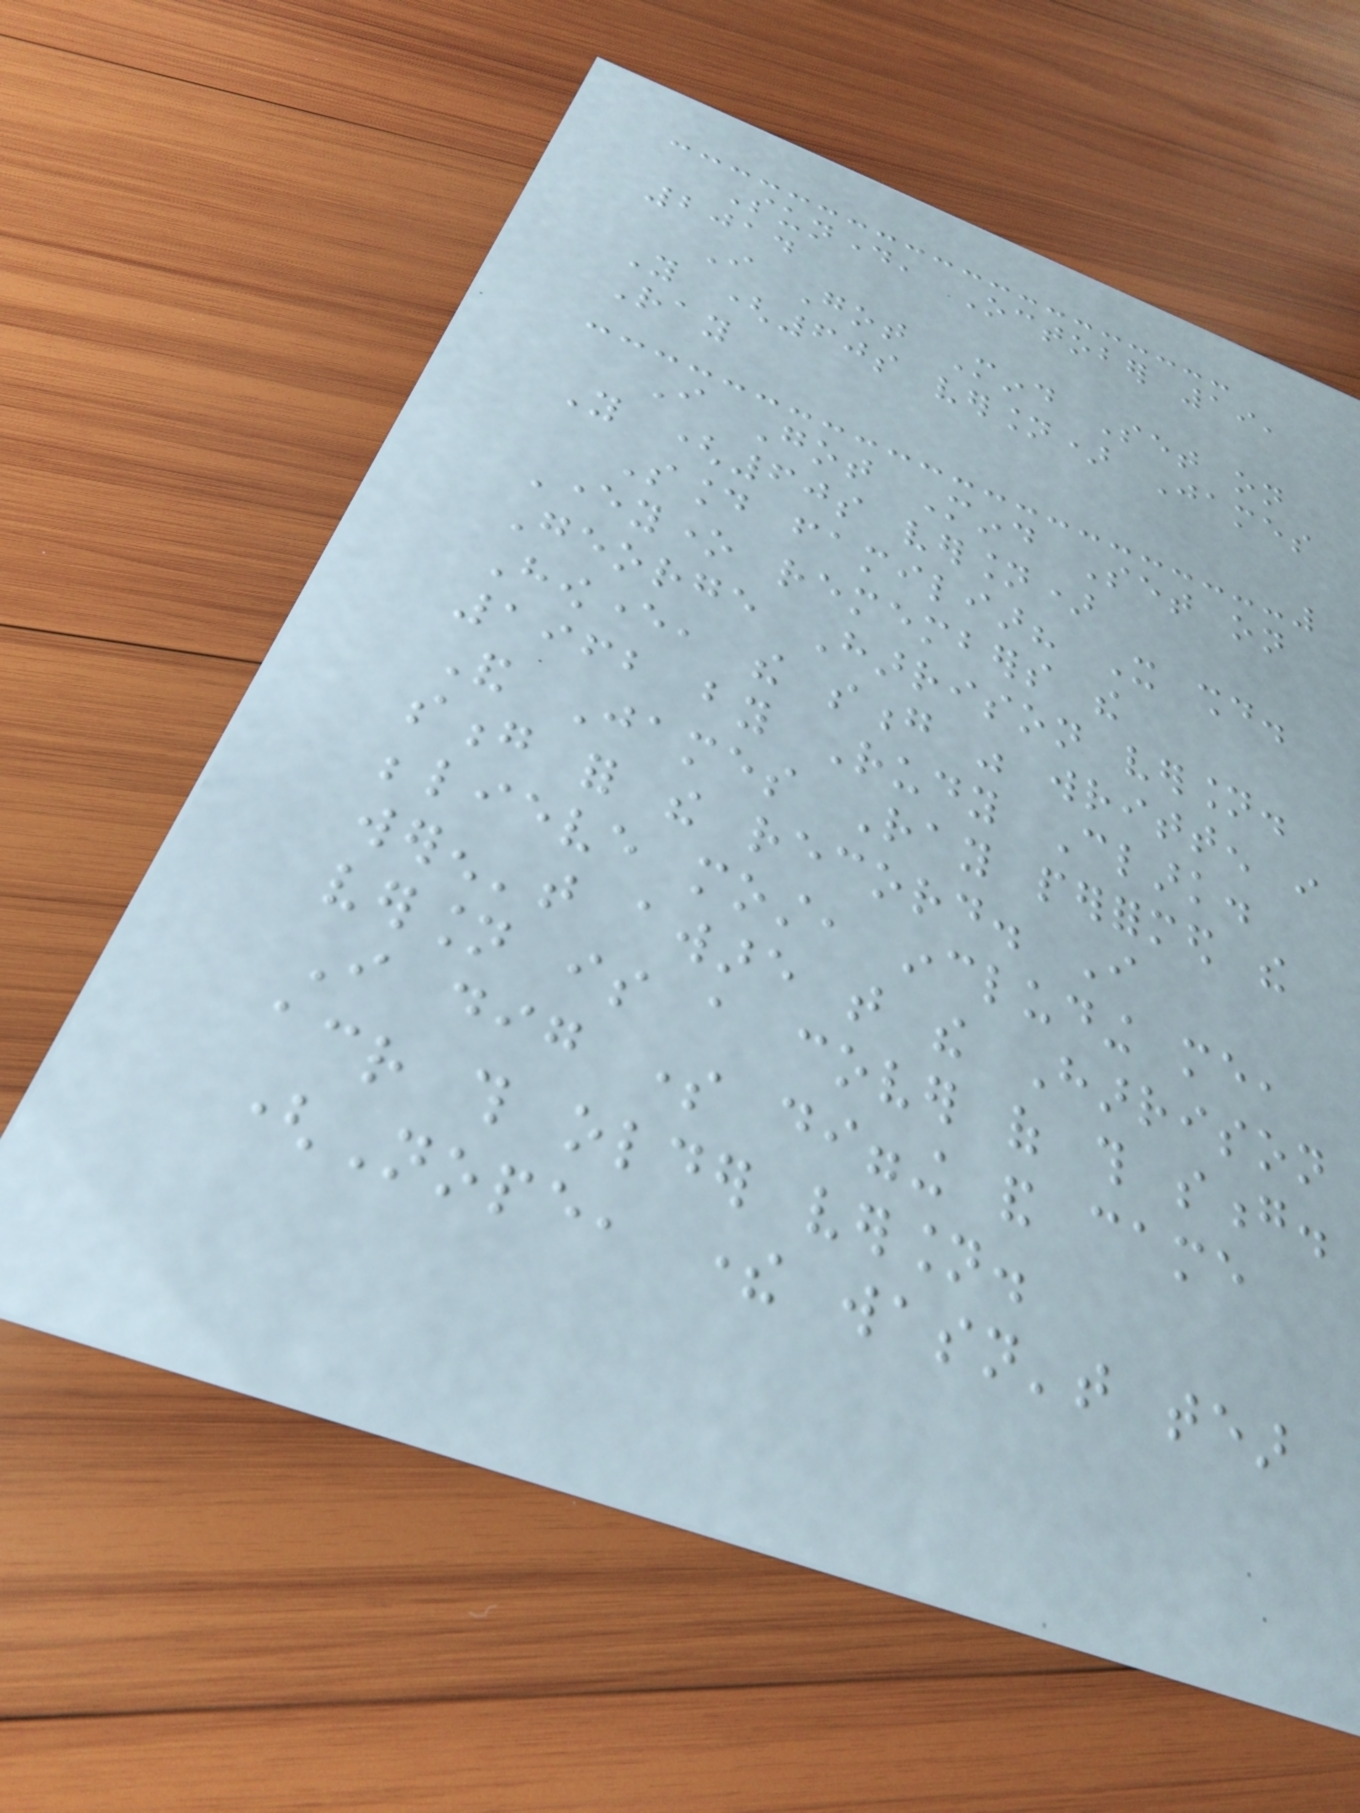Sunday, October 19,
2014
I Got Mind Set on
You (60s version) James
Ray
I Got Mind Set on
You (60s version)
Sound familiar? It should.
Everyone remembers the
George Harrison version.
However, the song was written in
1962 by Rudy Clark.
And James Ray performed the
song for the record. I
believe most, including me,
weren't aware that the Harrison
version is a cover of this song.
I dig some digging and came
across this older version.
(Nope, there wasn't tear
